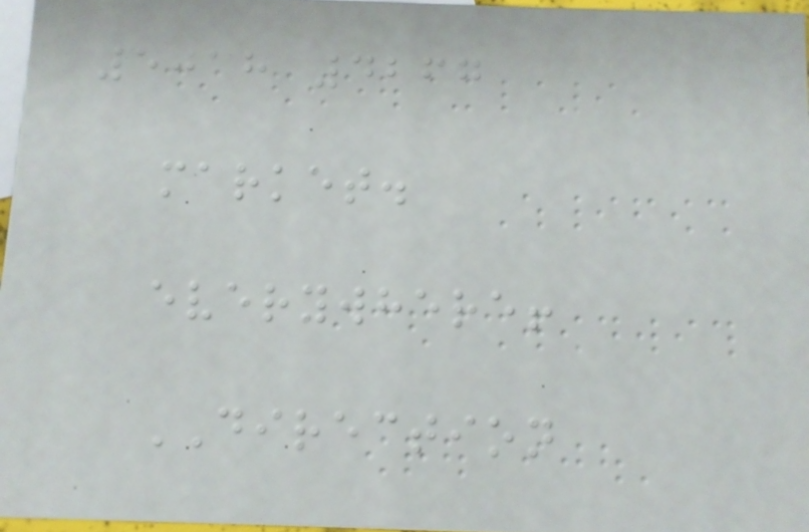5018 4267
market.
everywhere!
DIRECTION
